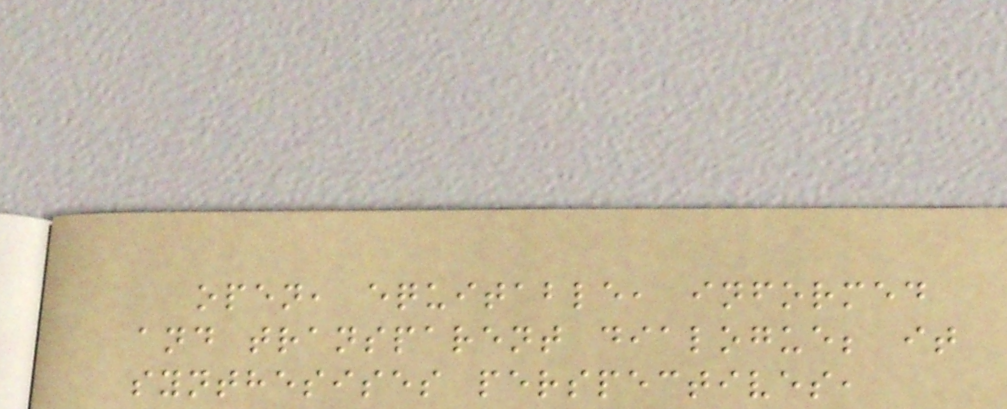open, equitable, informed
and transparent dialogue; it
synthesises perspectives,
